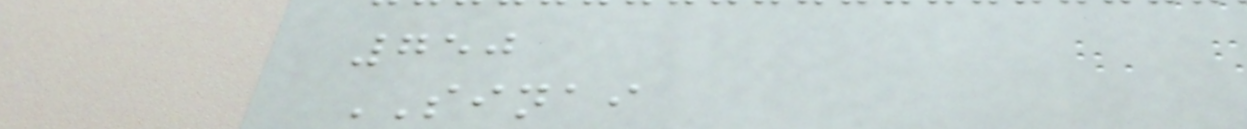750
SINAI
